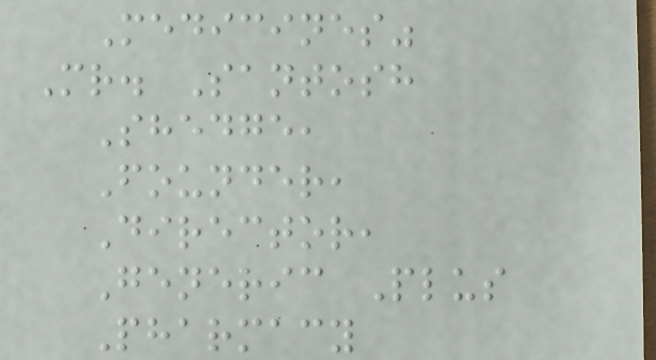Medicines"
Mr. Santosh
Shedge,
Founder,
Director,
Generic Plus
Pharmacy
